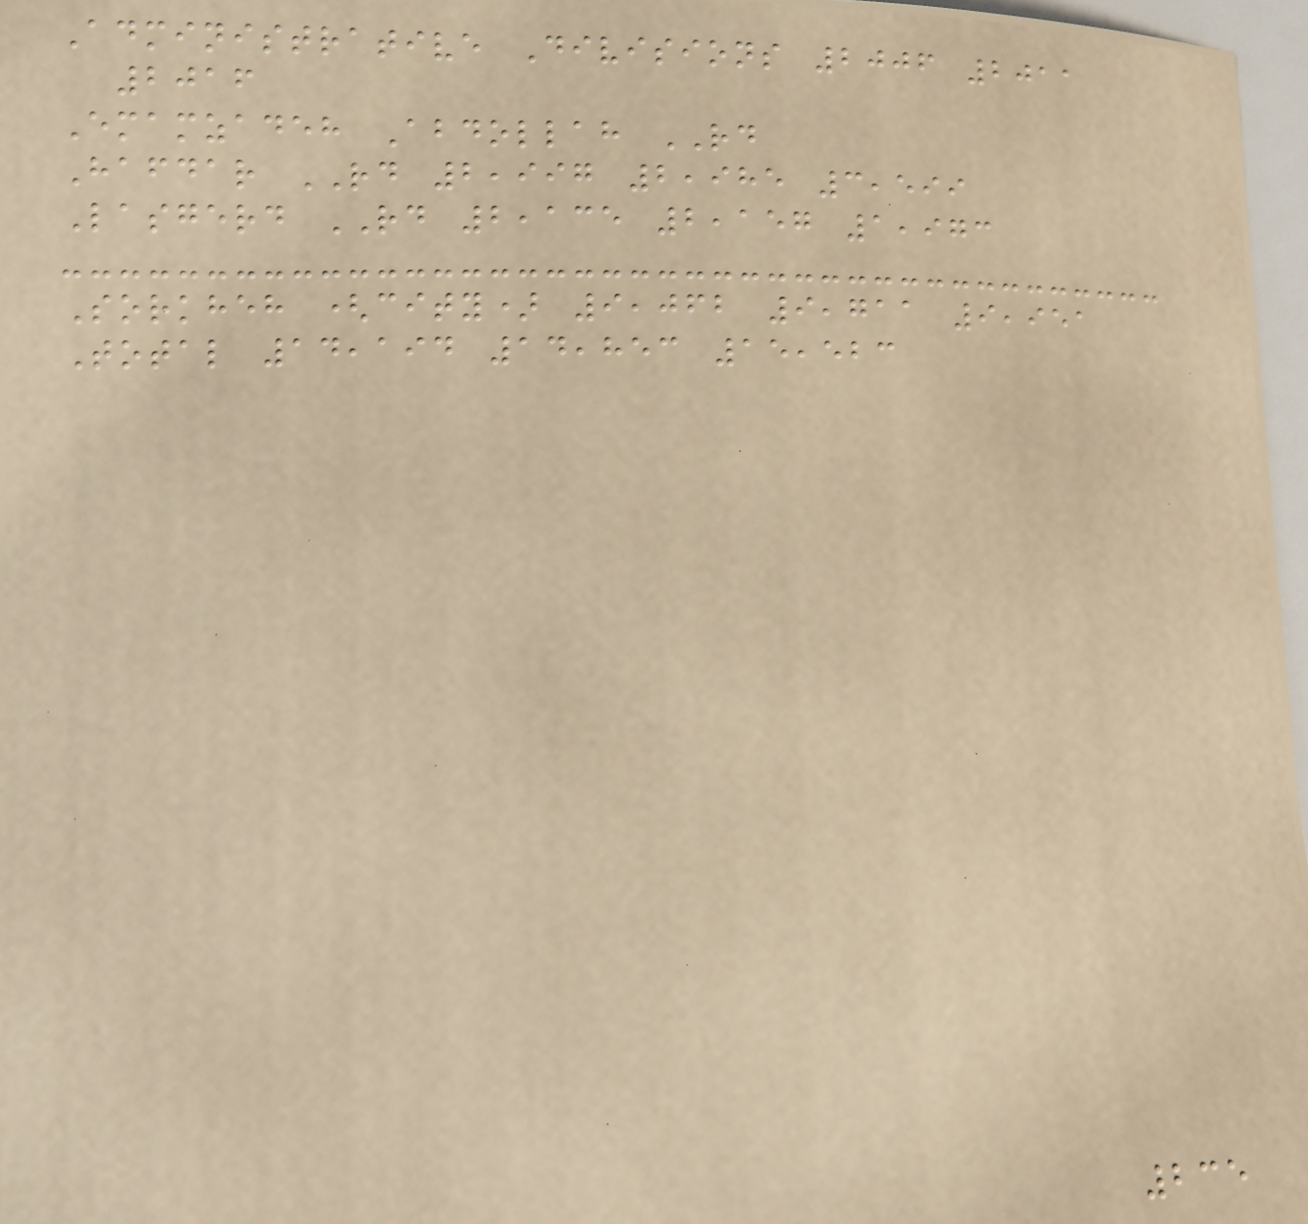Administrative Divisions 2006 2011
2016
Emamzadeh Abdollah RD
Hafdar RD 2,997 2,985 3,599
Lasgerd RD 2,135 2,157 1,973
Sorkheh (city) 9,062 9,711 9,951
Total 14,194 14,853 15,523
235
